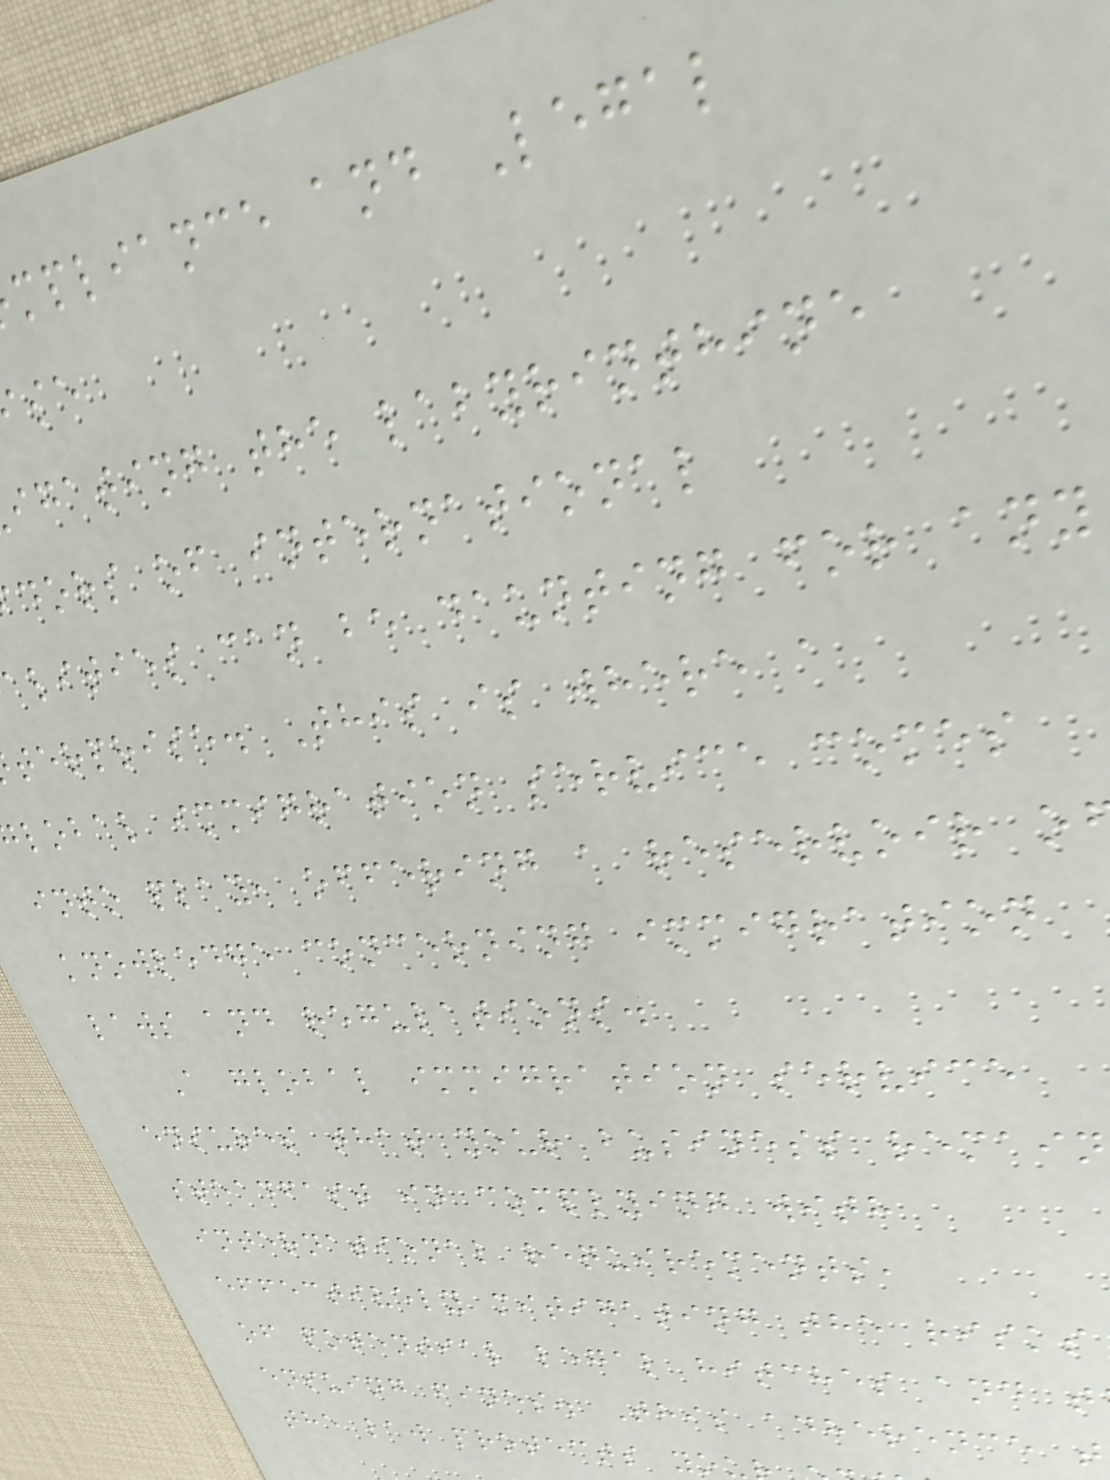mpliance and Legal
igating the labyrinthine
dors of international
alities can be daunting for any
terprise. This is where a
lobal immigration service comes
into play, offering a reservoir o
knowledge concerning immigration
laws and regulations.
A global immigration service
ensures that your business remain
steadfast in complying with
international requirements,
effectively mitigating the risks
of potential legal hitches and t
ensuing fines. This adherence t
the law protects yo
